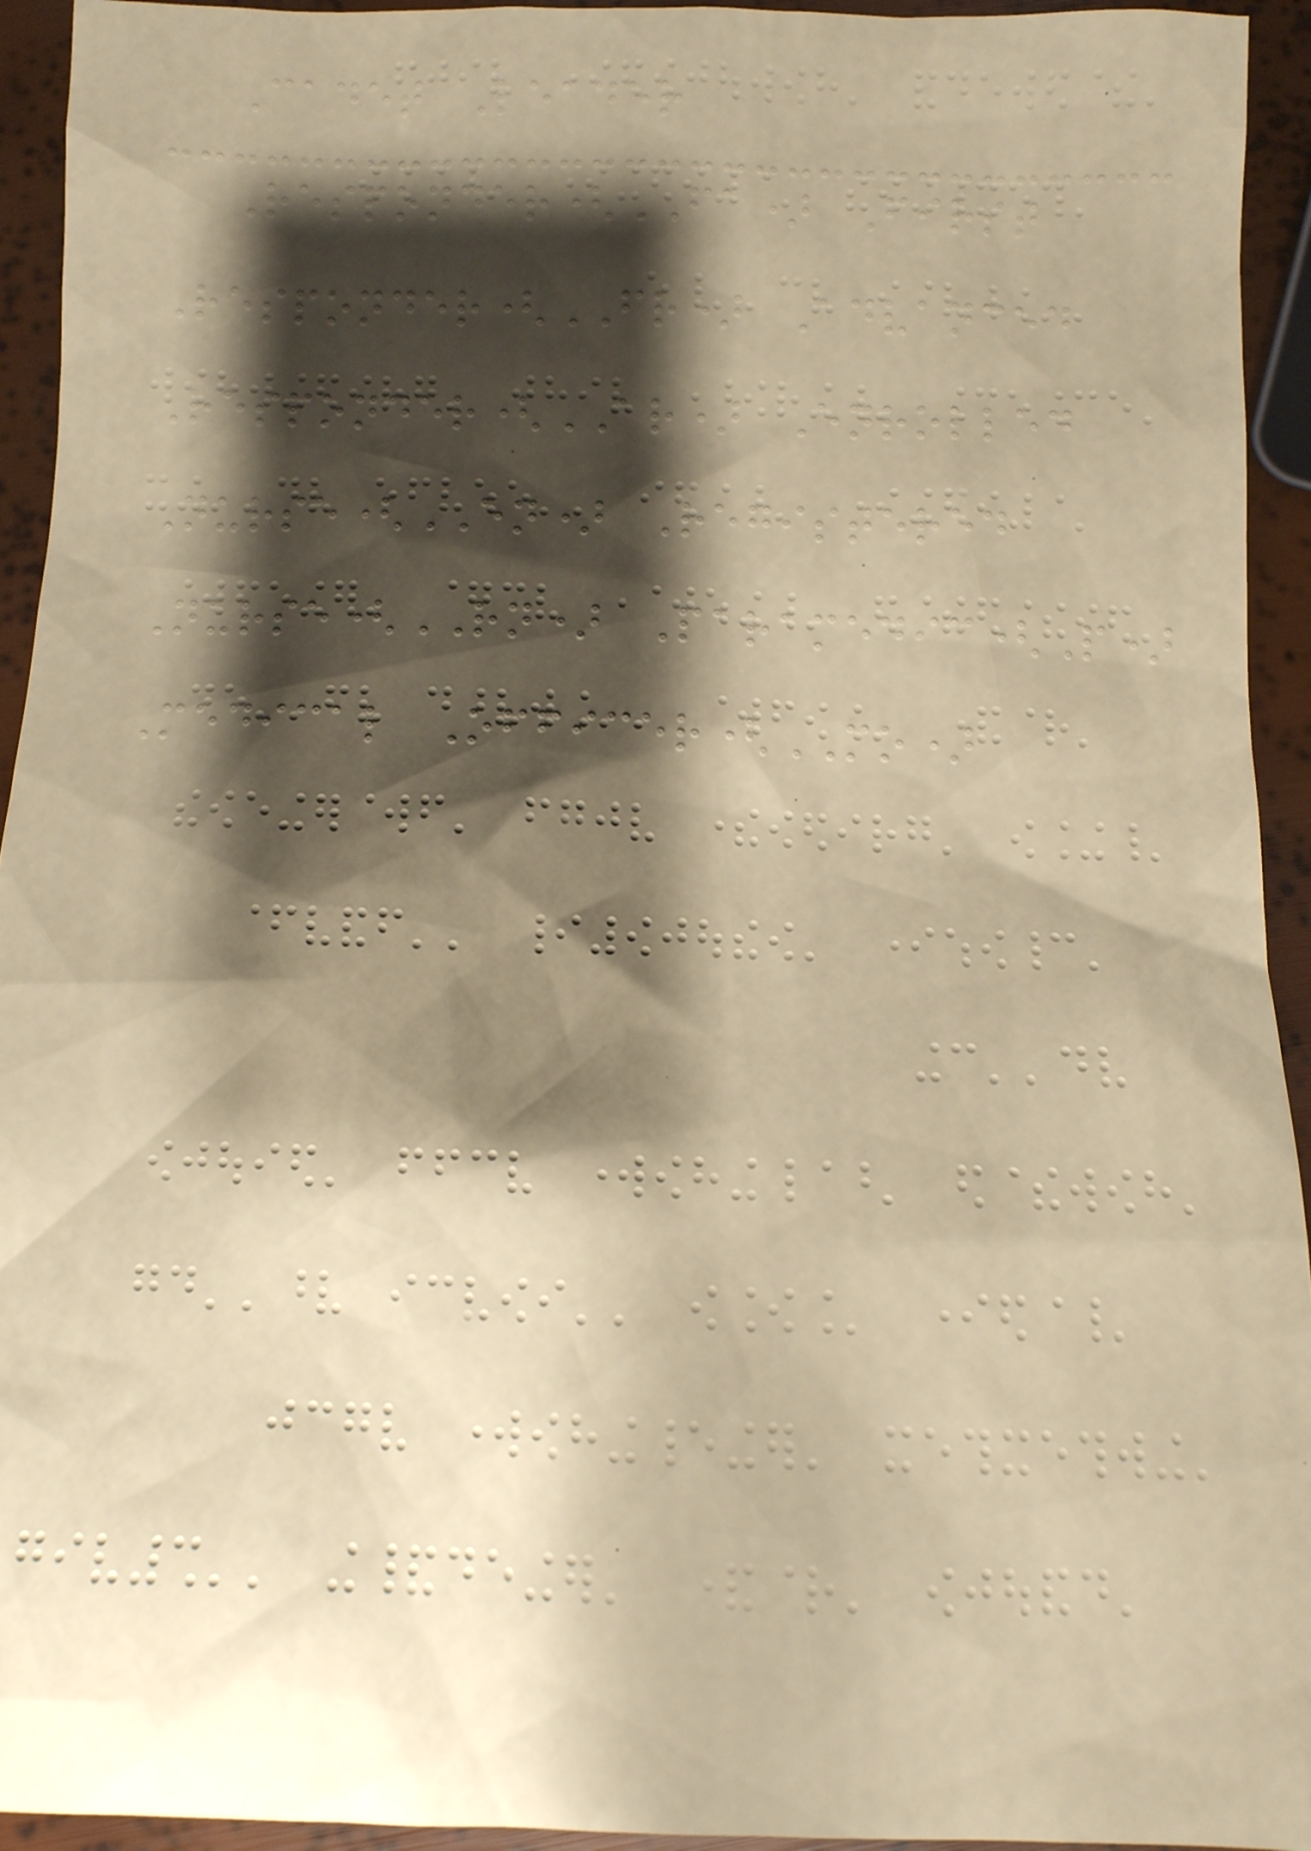Cadet Leader
Responder(FA) First
Responder(FR) Advanced
Responder(AR) Enrolled
Nurse(EN) Registered
Nurse(RN) Paramedic(P)
Medical Officer(MO)
